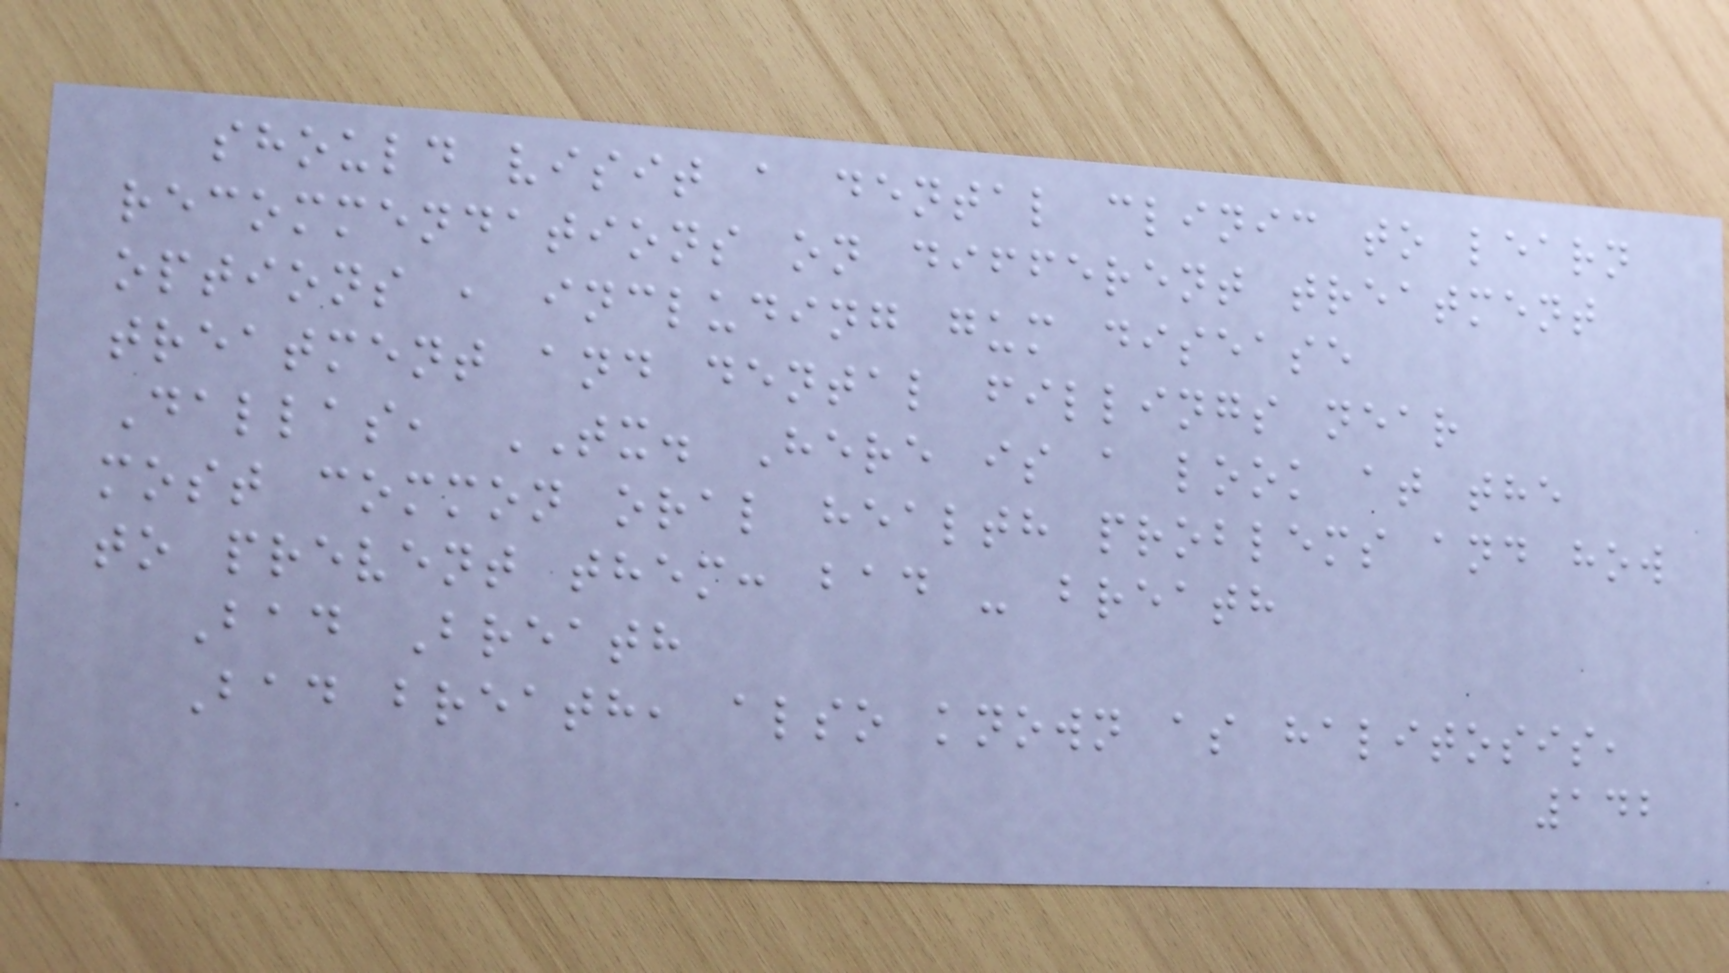should visit a dental clinic to learn
recommendations on different treatment
options , including gum disease
treatment and dental fillings near
Dallas, TX. Here is a look at the
most common oral health problems and how
to prevent them: bad - breath
Bad Breath
Bad breath, also known as halitosis,
142
